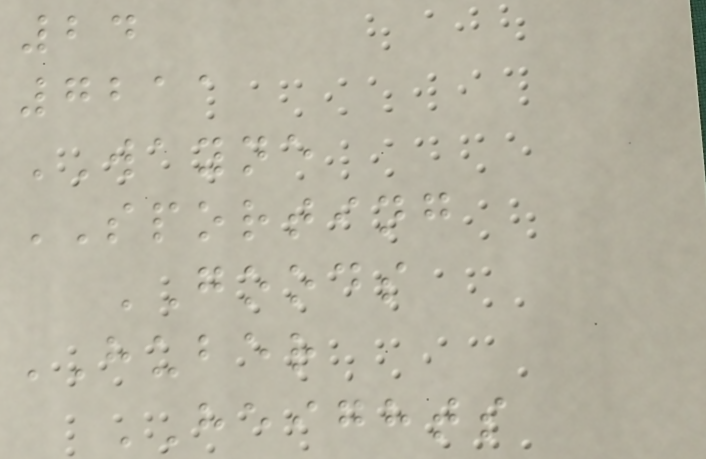24
7211
WAYNE
SPORTING
GOODS
HUBER
HEIGHTS
